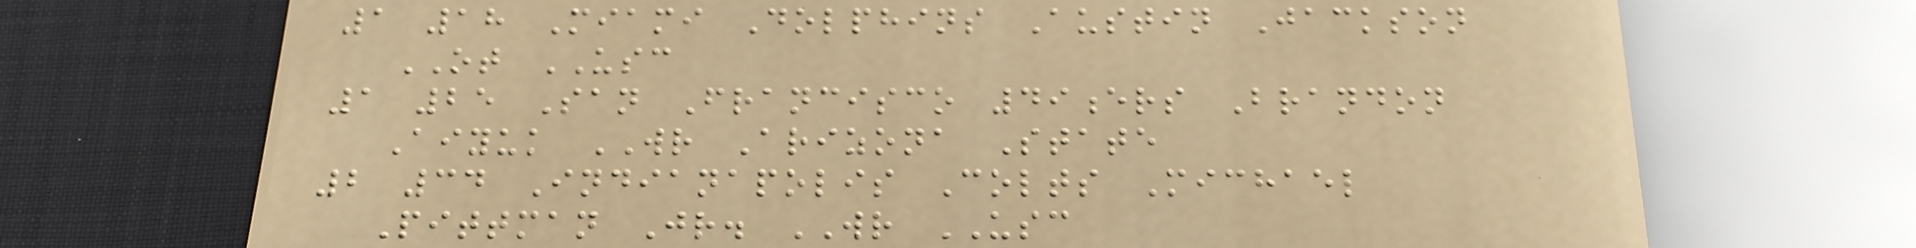1 18 Miami Dolphins Austin Jackson
OT USC
1 25 San Francisco 49ers Brandon
Aiyuk WR Arizona State
2 34 Indianapolis Colts Michael
Pittman Jr. WR USC
